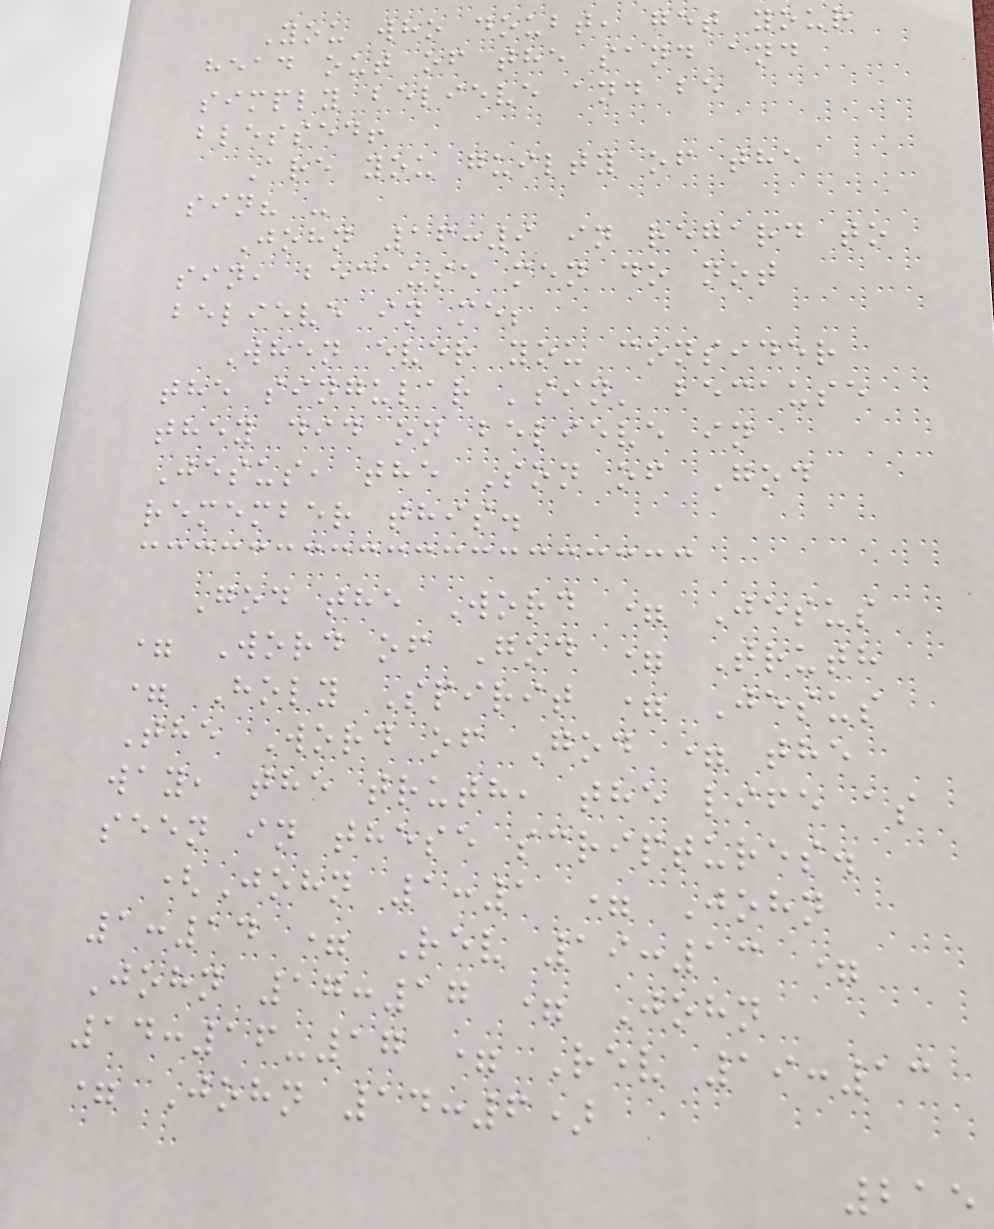You who doubt, get your
head out of the sand and
simply believe and be
blessed!
Are you guilty of the
sin? -
John 16:9 in regard to
sin, because men do not
believe in me;
When ever you consider
the singular 'sin' because
they did on believe in
Jesus, the Son of God
remember this.
God the Word = Jesus
= Word of God = Truth
= Holy Spirit = Jesus
The Word of God = the
way, the truth, the life as
seen in these scriptures.
(John 1:1 = John
1:14 = Rev 19:13 =
John 17:17 = John
14:16-17 = Rev 19:13
= John 14:6)
215
